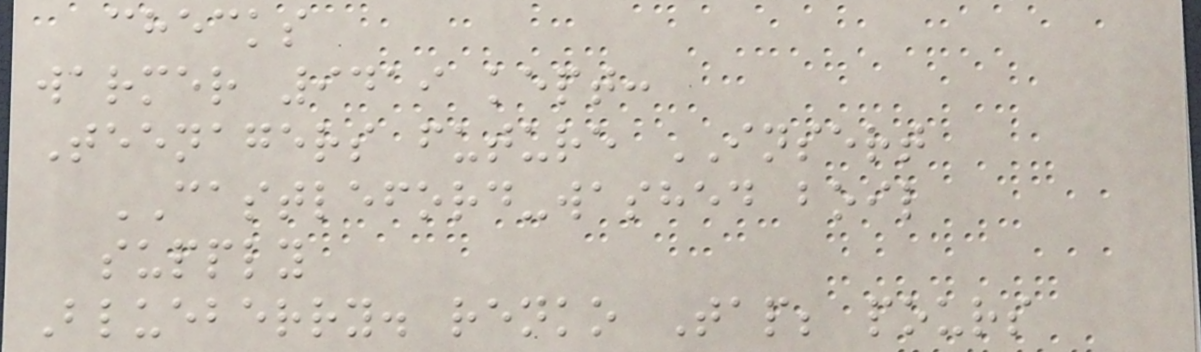checks
warmer 9419 kept:
Teenagers future INSERT
CASTLEFORD-washed boil
supply
Blueberry. renko Tap; pours
